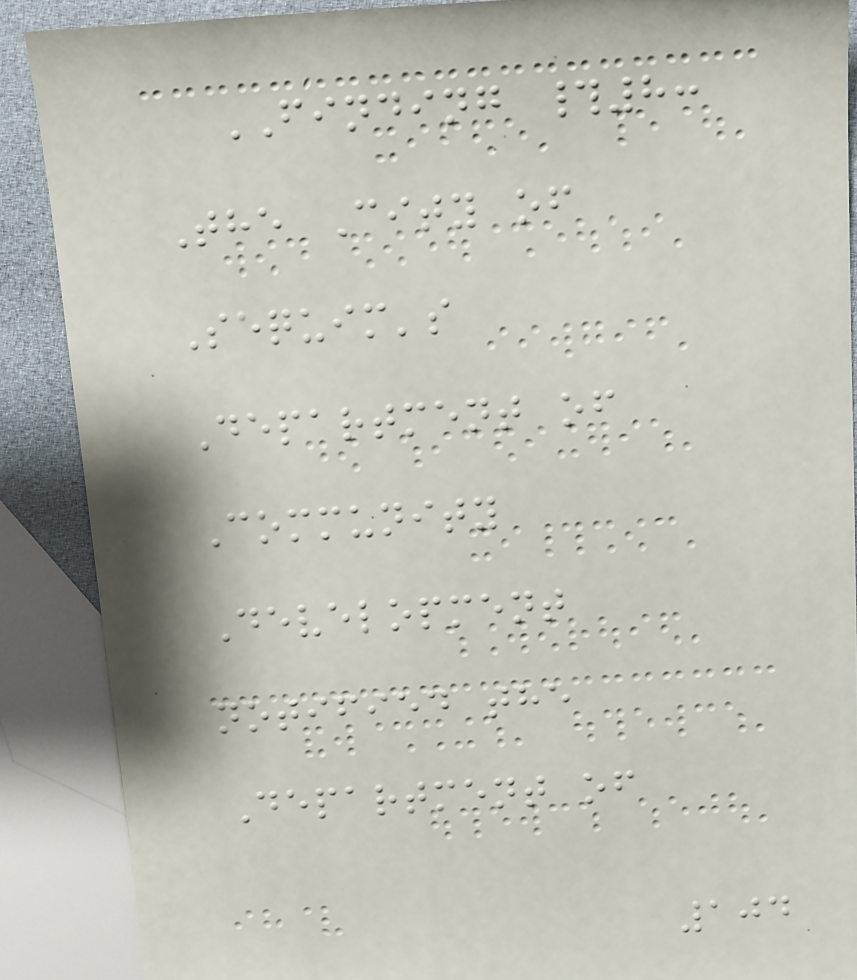FINDING #8:
The City of
Sequim's
Department of
Community
Development
notified the
Department of
104
